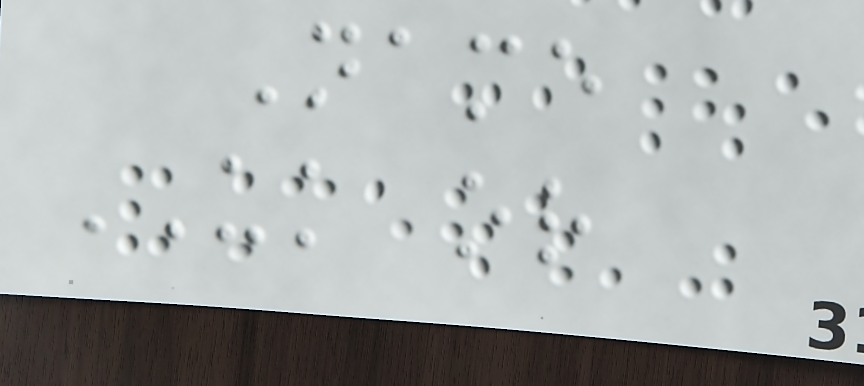Name
UK or
